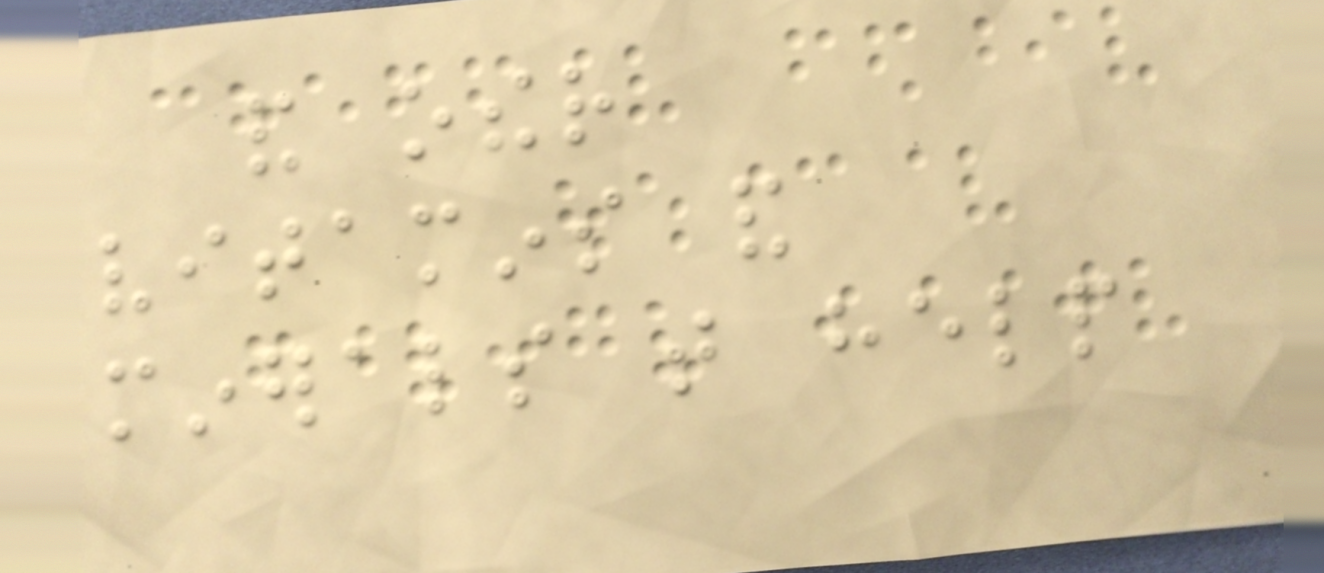and other
vitamins and
minerals that help
